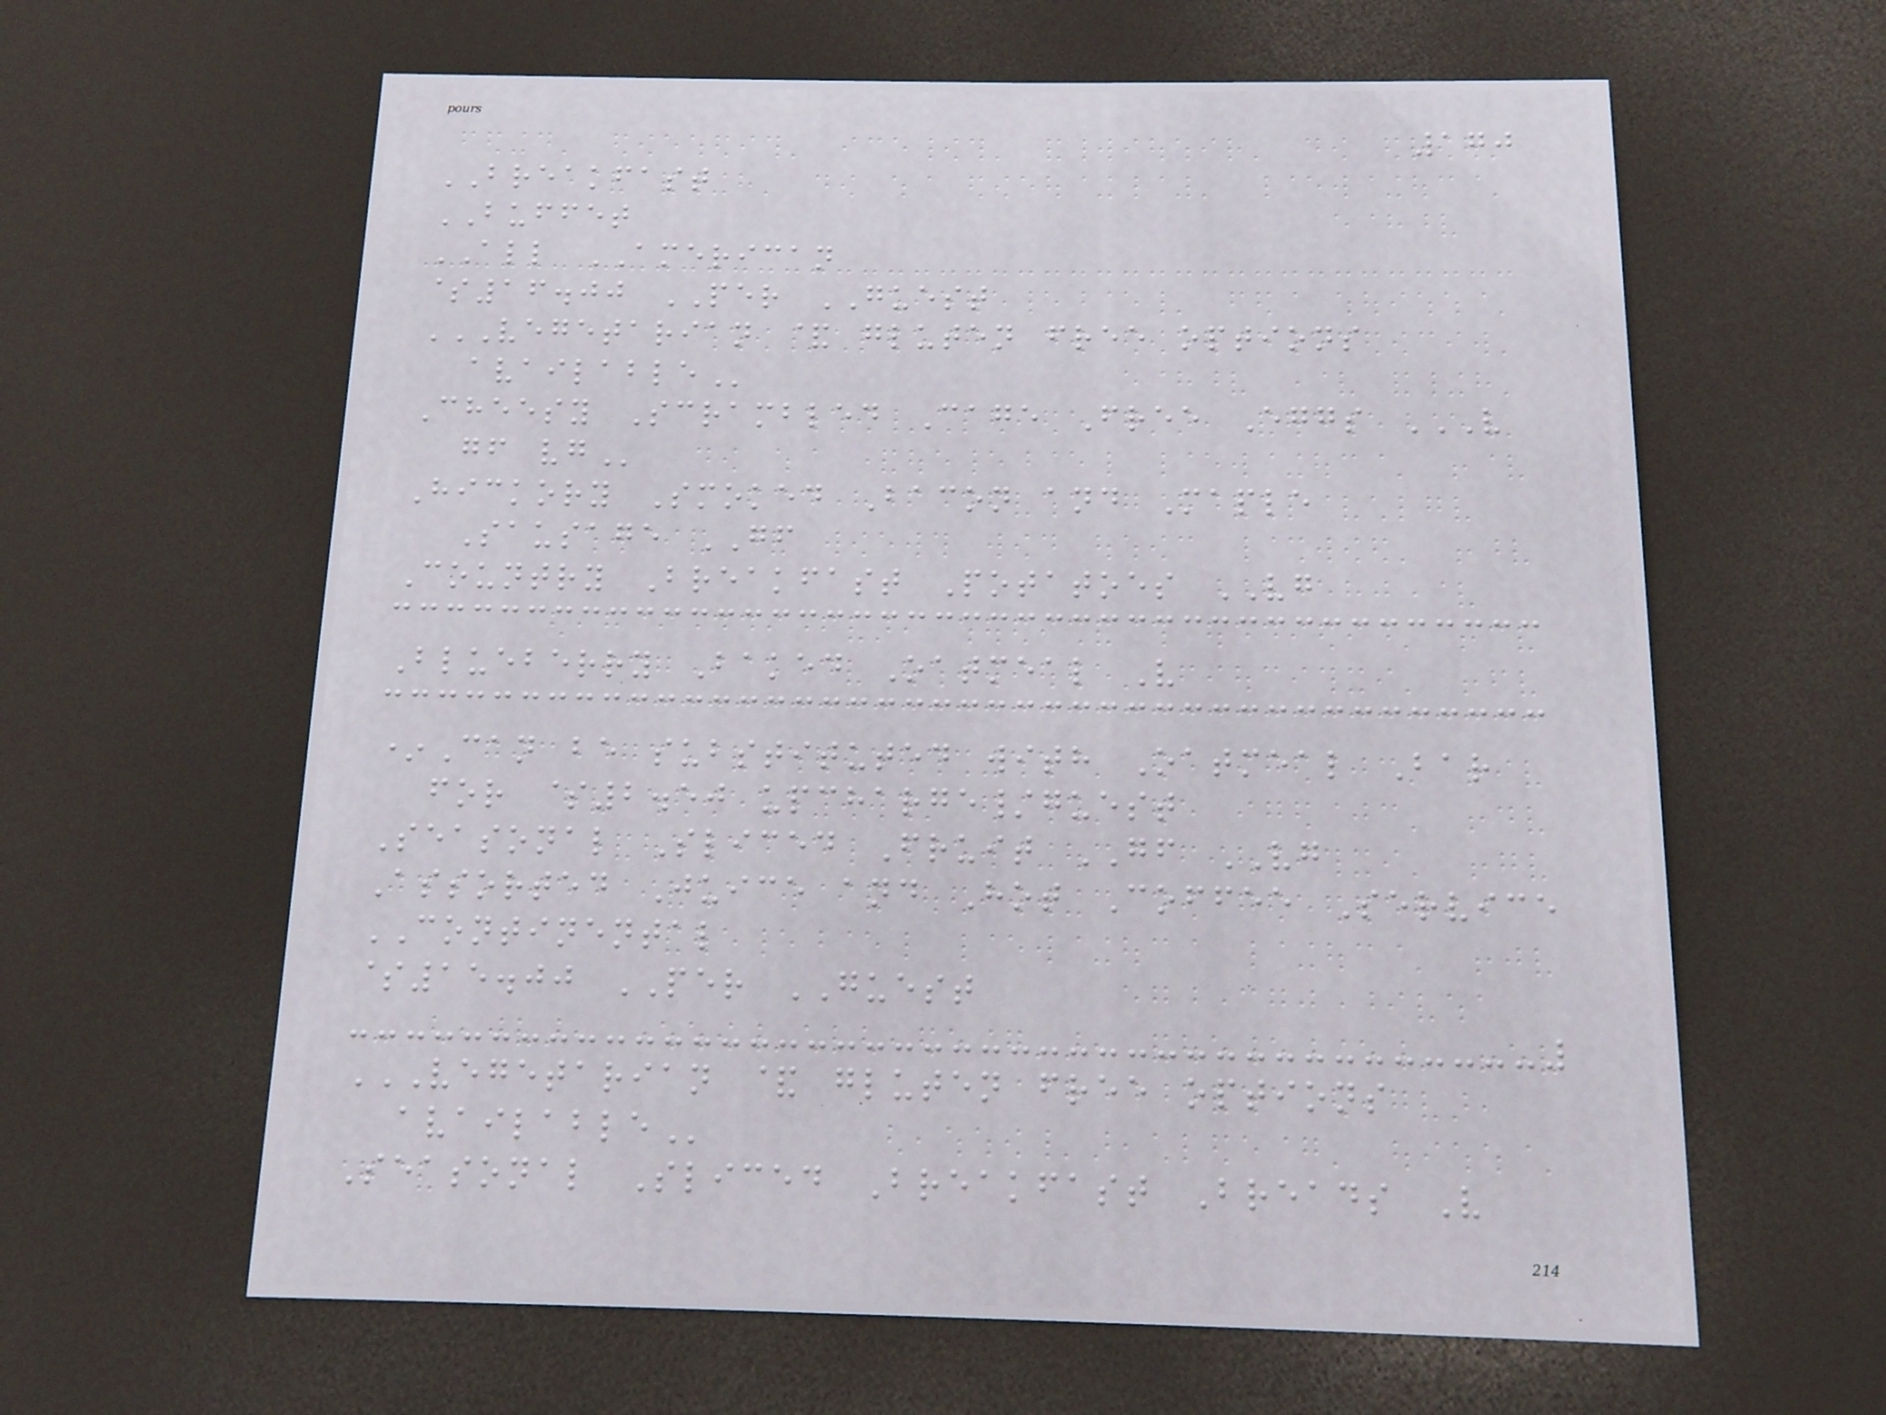170
BREAKFAST
BUFFET
ALL AMERICAN
$16.00 PER GUEST
VEGETARIAN & GLUTEN FREE OPTIONS
AVAILABLE
Cheesy Scrambled Cage Free Eggs V
GF VG
Hickory Smoked Bacon and Maple
Sausage GF
Country Breakfast Potatoes VG
Blueberry Baked Oatmeal V
*Can be substituted with Oatmeal Bar
for $2.50 upcharge/guest
Seasonal Sliced Fruit GF VG
Assorted Juice and Hot Coffee Service
CONTINENTAL
$15.00 PER GUEST
VEGETARIAN & GLUTEN FREE OPTIONS
AVAILABLE
Seasonal Sliced Breakfast Breads V
